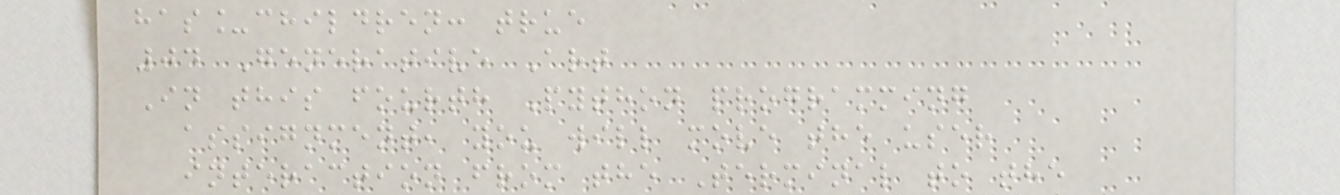has_children: true
04 Generative Art
In this fourth Python programming
assignment, you will move the user
interaction from the Terminal to the
